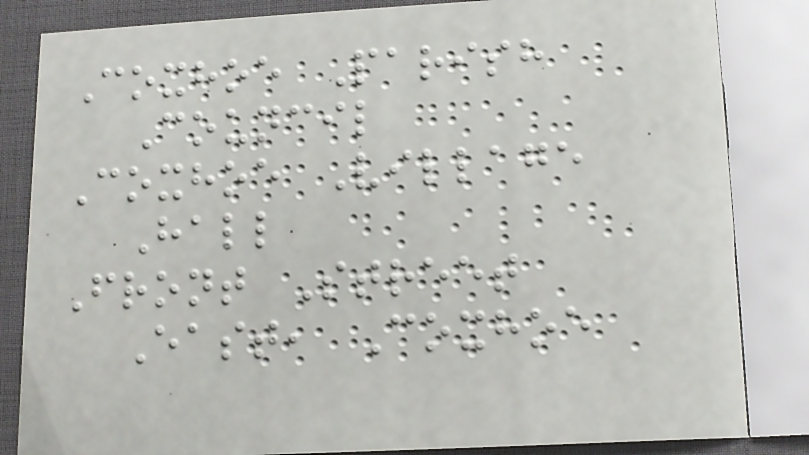Coxhoe Parish
Council
Coxhoe Village
Hall
Front Street
East, Coxhoe
